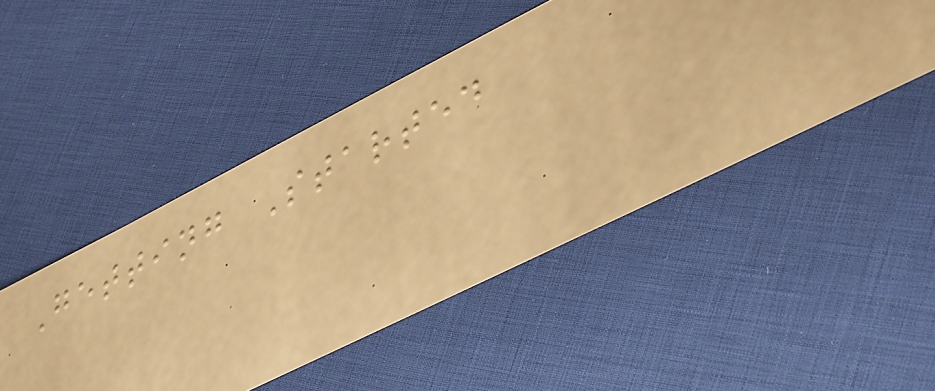Getting Started
